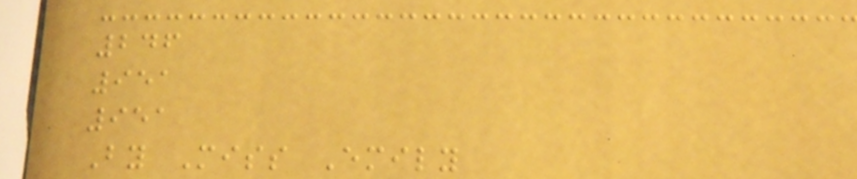246
951
951
By Miss Emily
